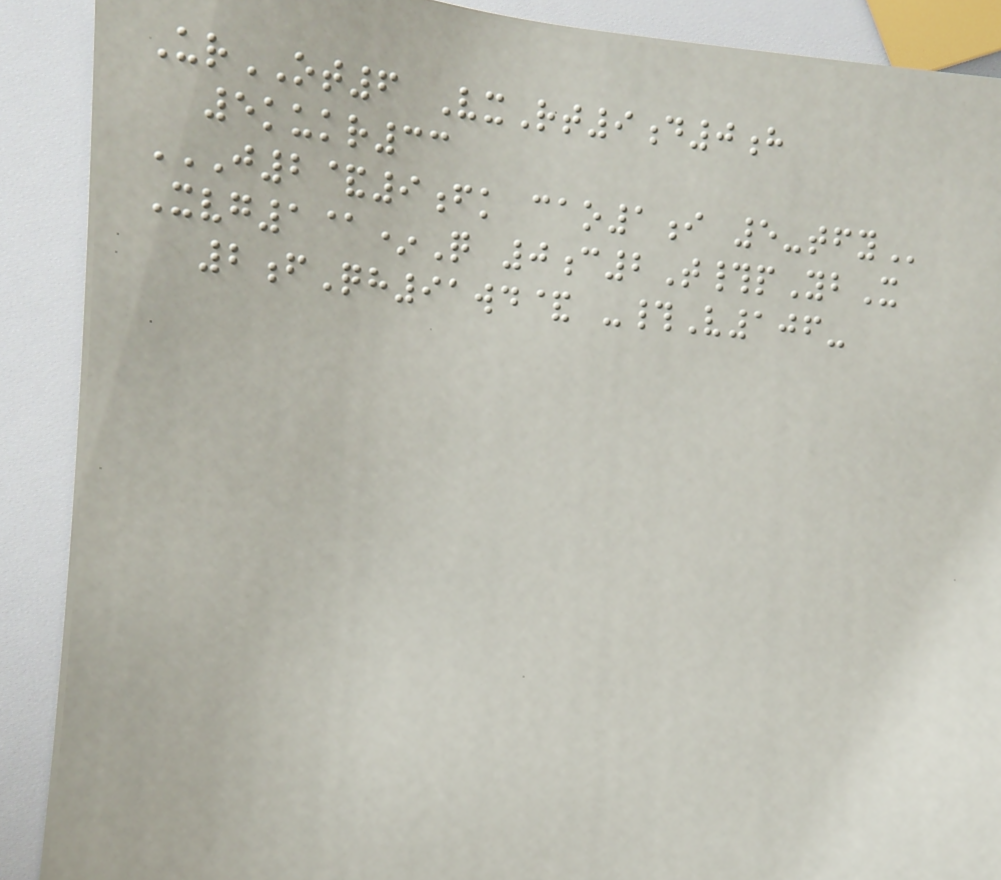UrOT6 VxRt9d0h
5kukr33
J2&9FK CAO1I 5-TFY
Xvg1@*Q 0c2T#pYbX
2fQh91wd& -#V106-
